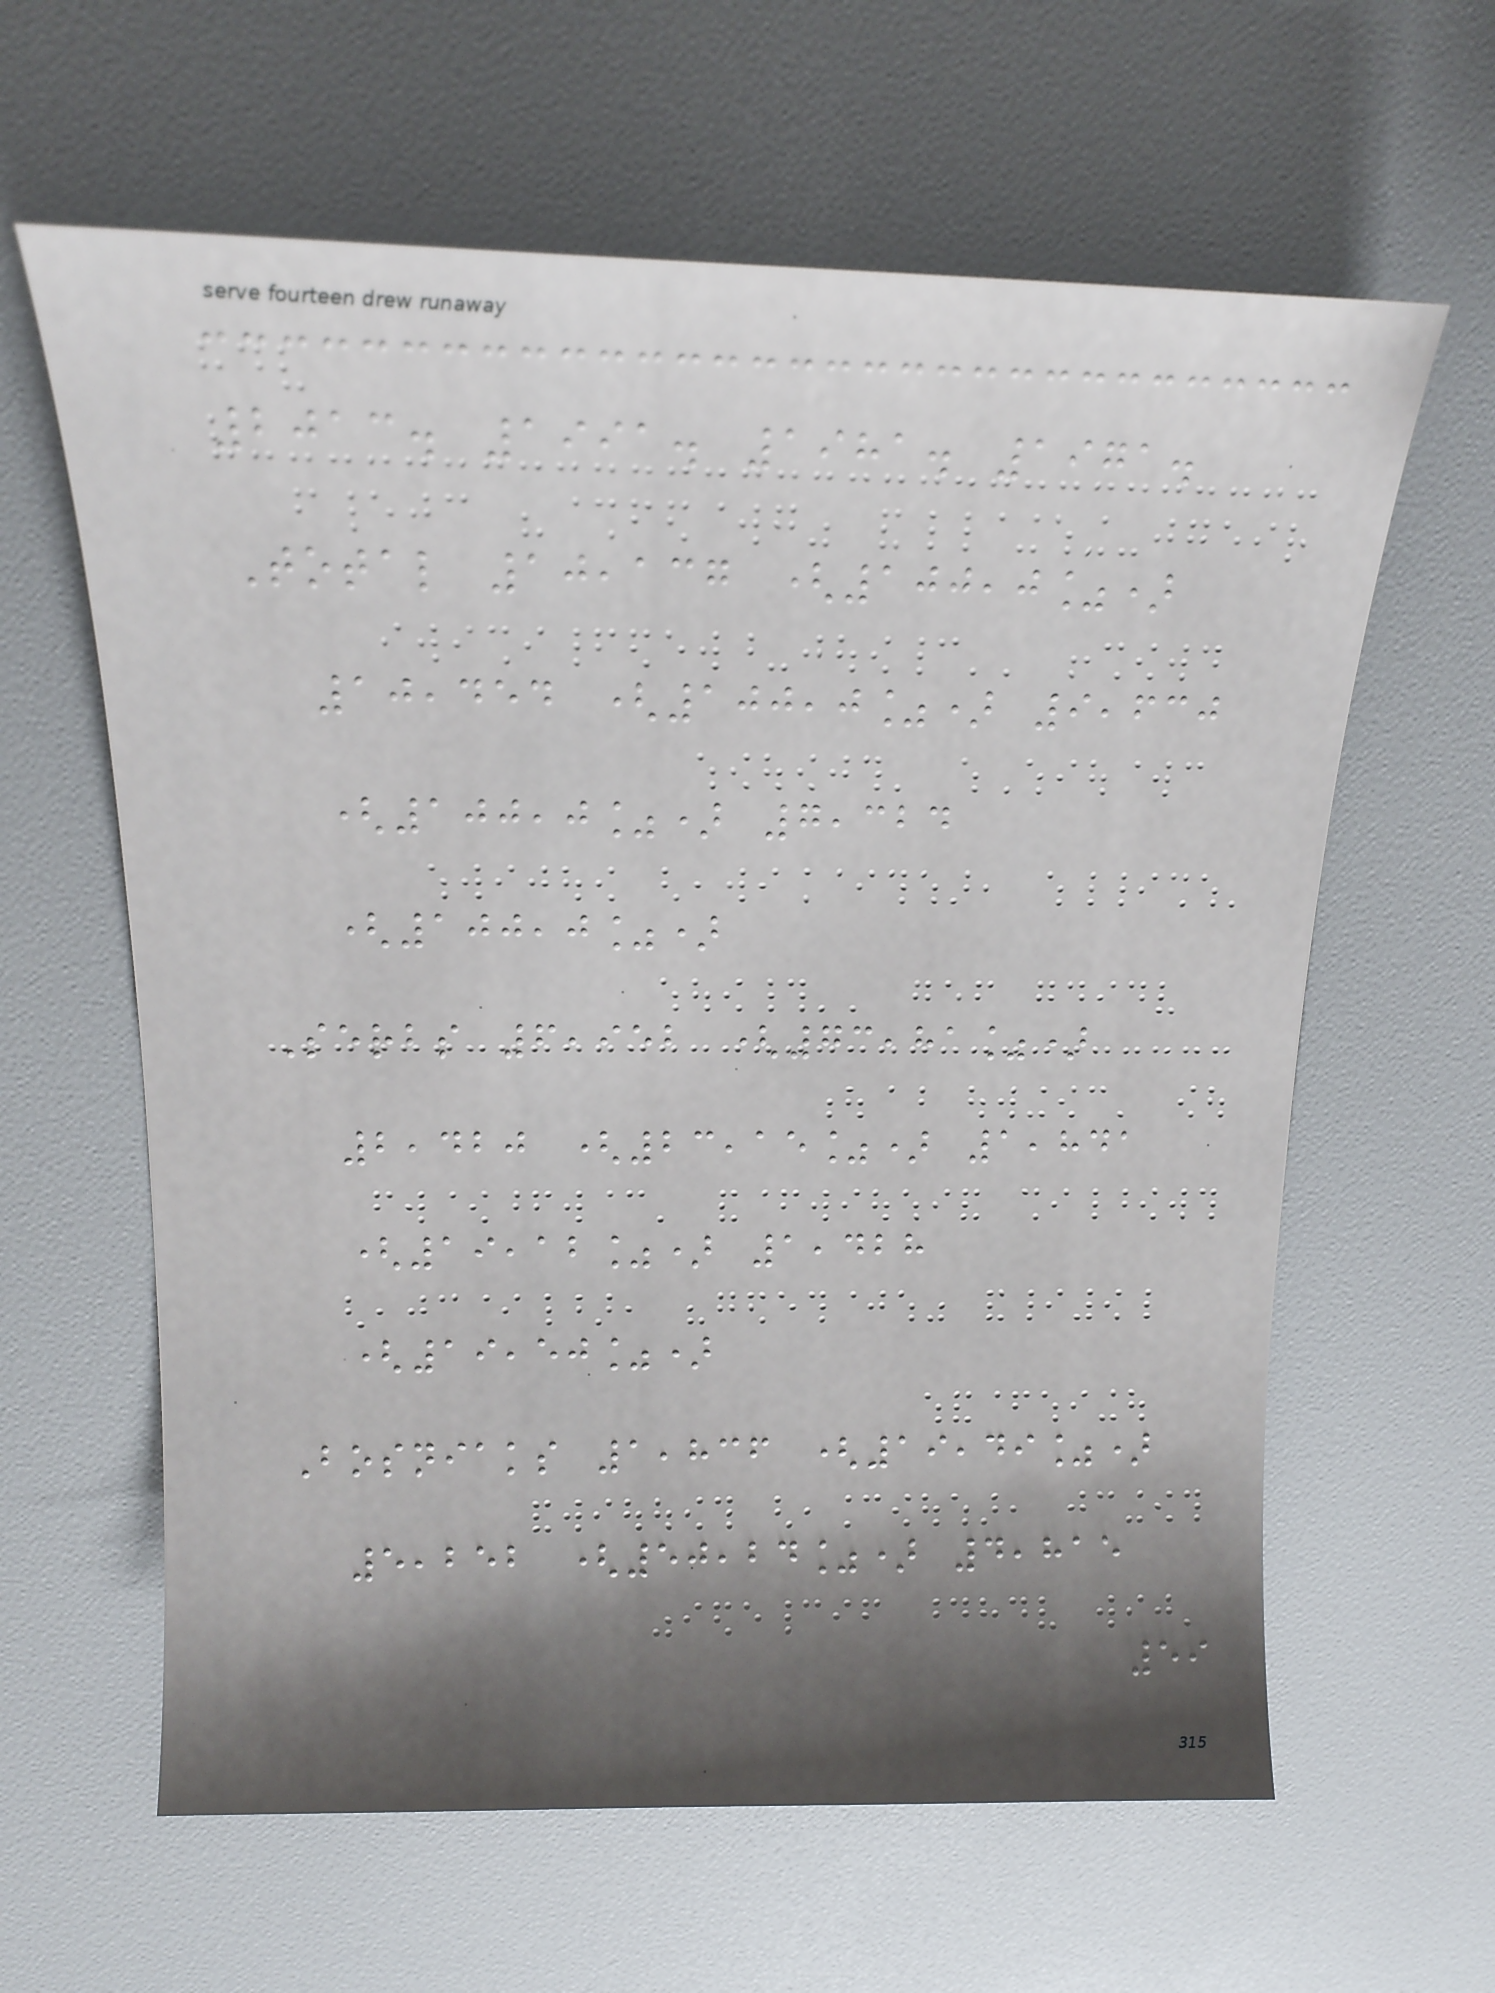2013. 1991. 1981. 1971.
Total 10,137 (100,0%)
10,454 (100,0%) 9,630
(100,0%) 7,324
(100,0%)
Serbs 6,952 (73,81%)
2,420 (23,15%) 1,841
(19,12%) 1,428
(19,50%)
Bosniaks 1,836 (19,49%)
5,252 (50,24%) 4,815
59
